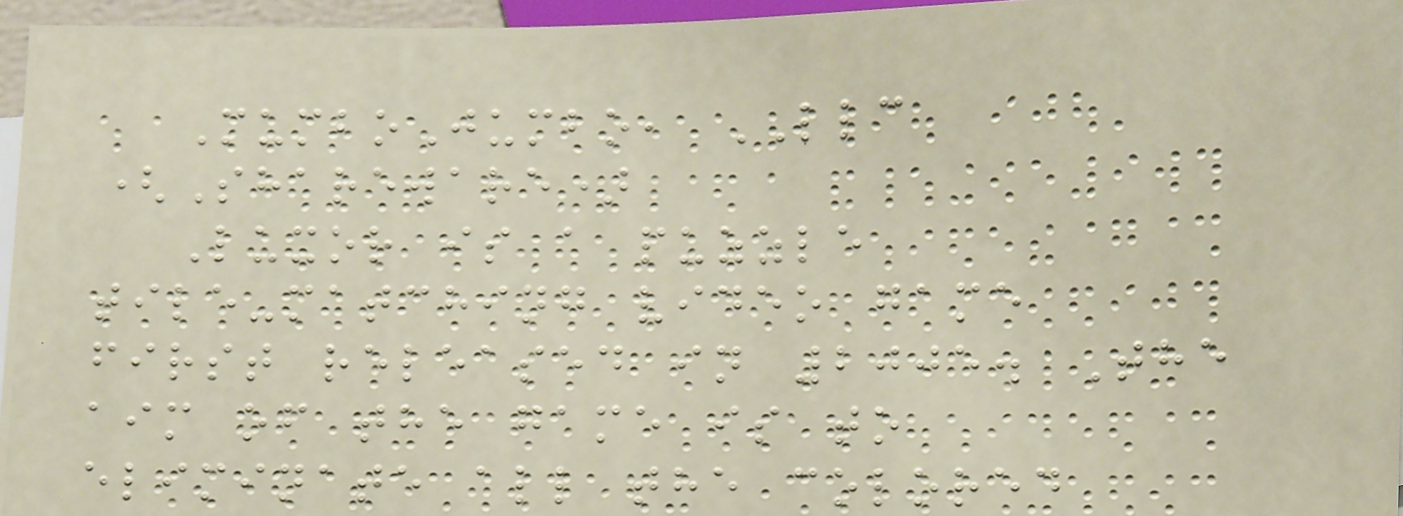MumboJumbo, LLC
(Shareware)
Luxor is a puzzle
tile-matching video game
first released in 2005. The
aim of the game is to
eliminate all the colored
